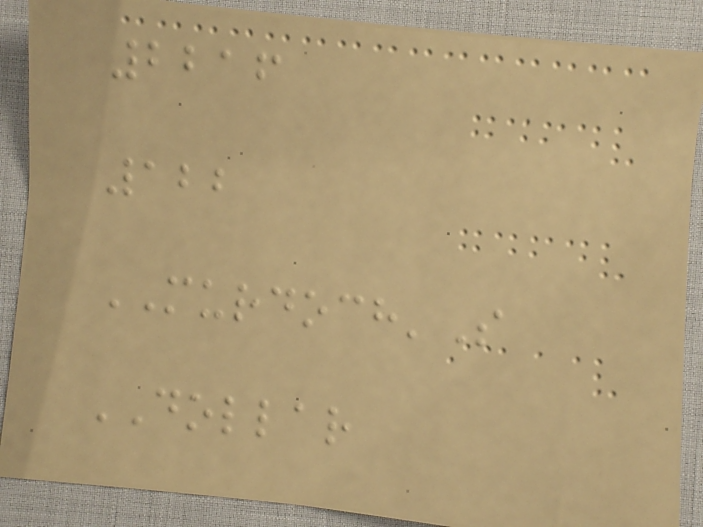2216
122
MURDOCH'S
DOLLAR
